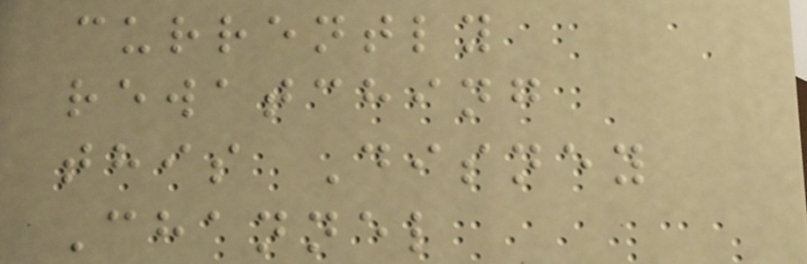currently
rewatching
this Disney
Channel
